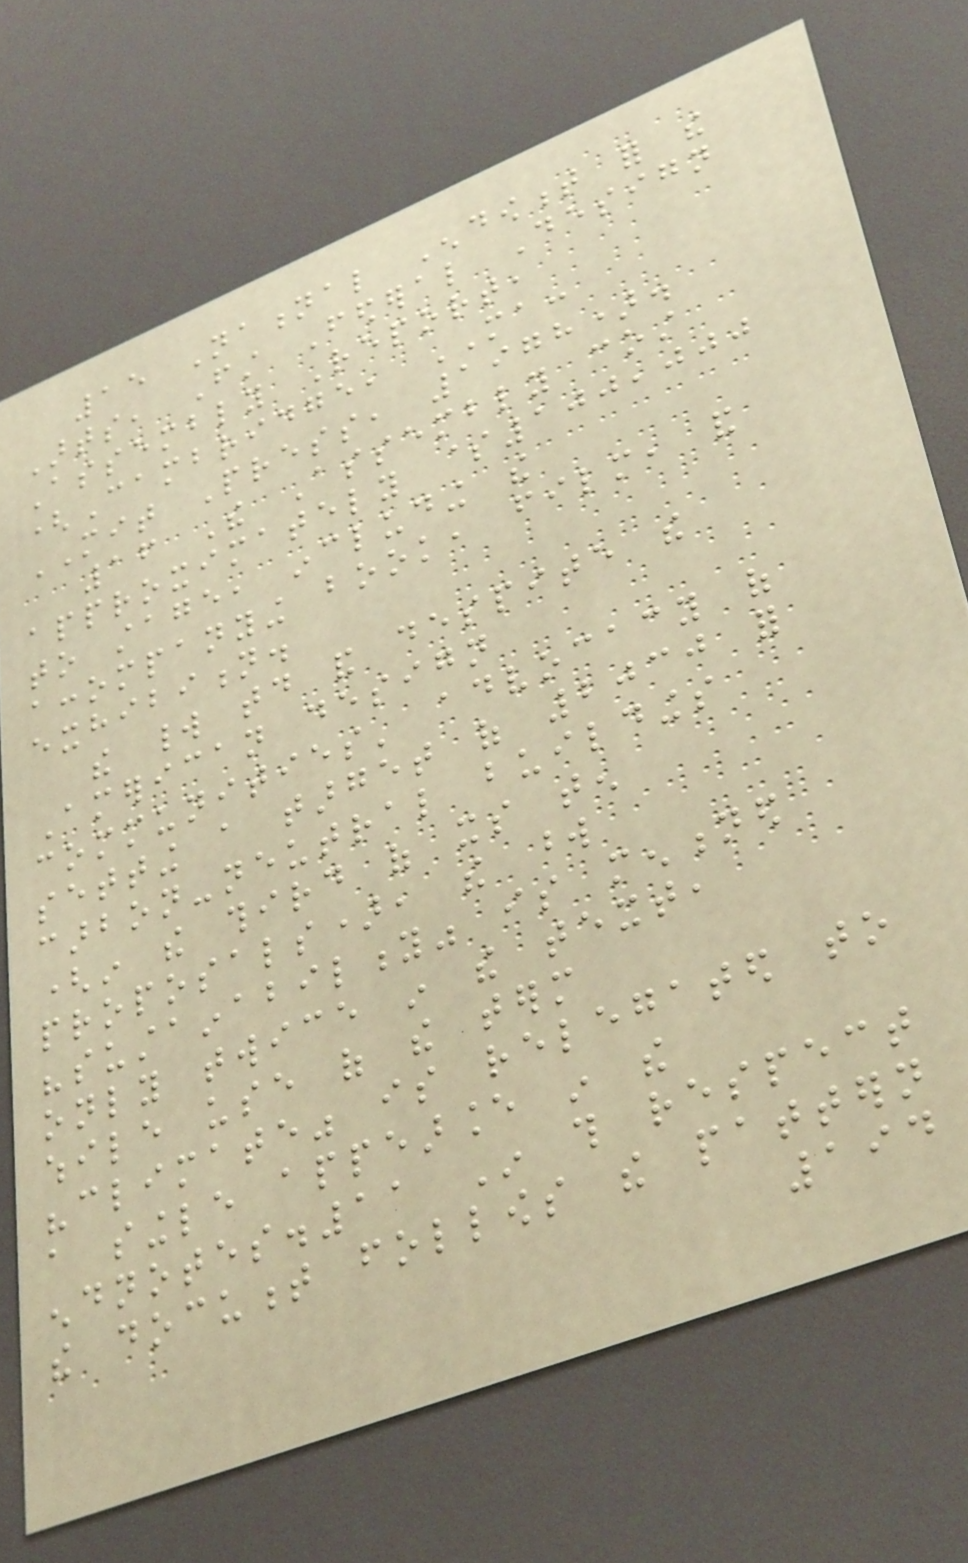15 National Endowment for the
Arts, First Federal Design
Assembly Report,
(Cambridge, MA:
MIT Press, 1978).
16 The Assembly cost
approximately $100,000
to stage, including the
accompanying book, film, and
exhibition.
the world today and despite the
American design
communities' advocacy of
setting a target of 2030 for
carbon-neutral buildings
(in the third of its ten
proposals), the word
"sustainability" is mentioned
only twice in the text,
while use of the term
"climate" is relegated to
a single appearance in the
endnotes.11 In this respect
the document follows the pattern
194
